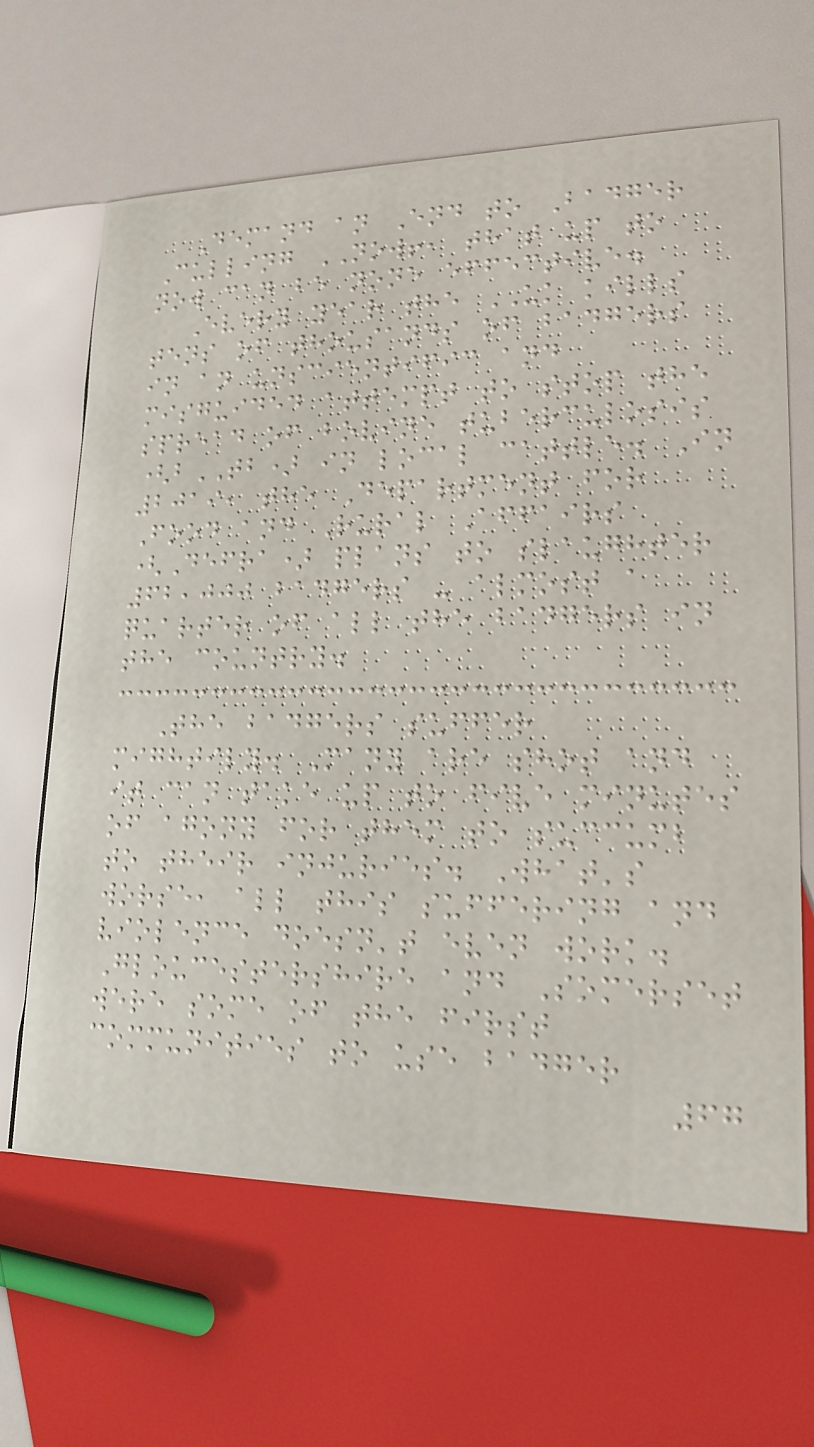Demand an End to Badger
Culling NOW!, that up to
now can be none effective.
Every year the UK kills
tens of thousands of badgers
in an unscientific and
misguided attempt to stop the
spread of bovine tuberculosis
(bTB) in local cattle. In
2019, the Department for
Food and Rural Affairs
(Defra) plans to slaughter
62,000 badgers - almost a
quarter of all the badgers in
the country.
The badgers suffer
mightily. Many are shot and
it can take up to five minutes
of agony for them to succumb
to their injuries. What's
worse, all this suffering and
violence doesn't even work.
Gloucestershire and Somerset
were some of the first
communities to use badger
67
